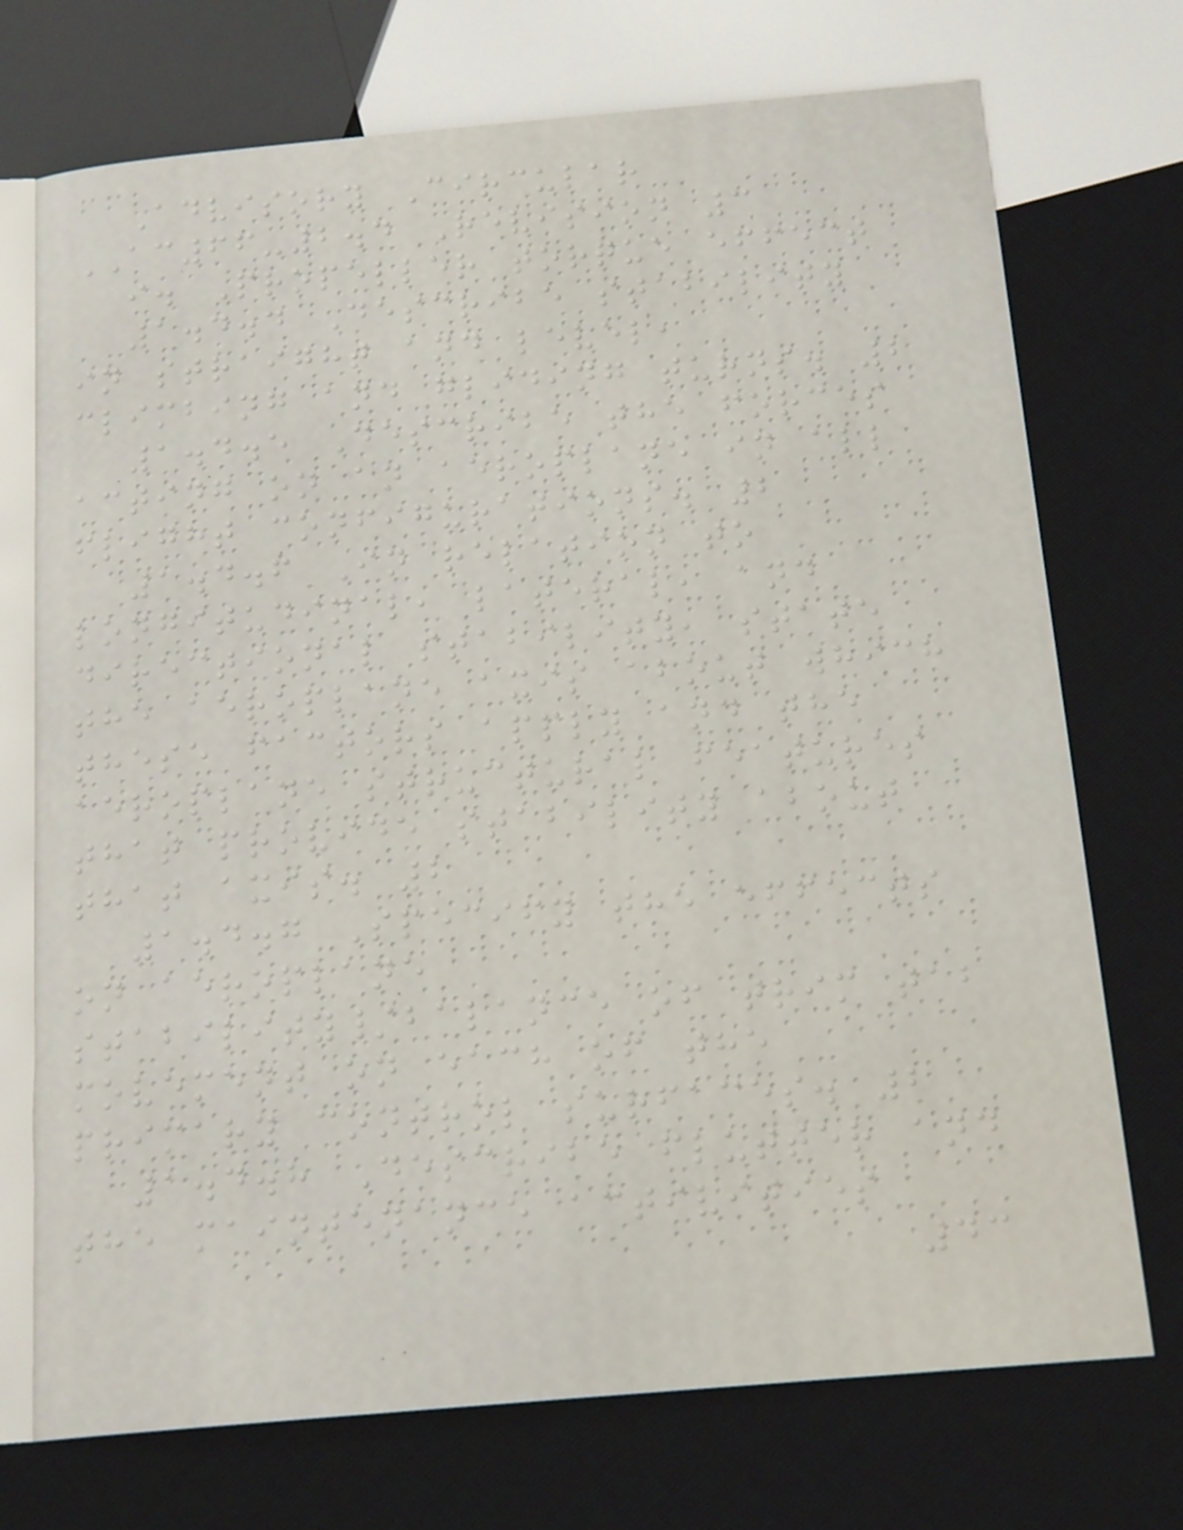Advisory Circular
AC66-2.4 Revision 3
i. Propeller torque effect
1.4.4 Describe stability
in straight and level,
climbing and gliding turns. 2
1.4.5 Describe the forces
acting on an aeroplane in all
flight configurations. 2
1.4.6 In relation to
longitudinal, lateral, and
directional stability, state
the aeroplane axis about which
these factors apply and the
aeroplane structural features
that provide stability about
that axis. 2
1.4.7 Specify the effects
on aeroplane
stability/balance of trim tab
movement on each of the
primary control surfaces. 2
1.4.8 Describe flutter and
the maintenance activities
43
